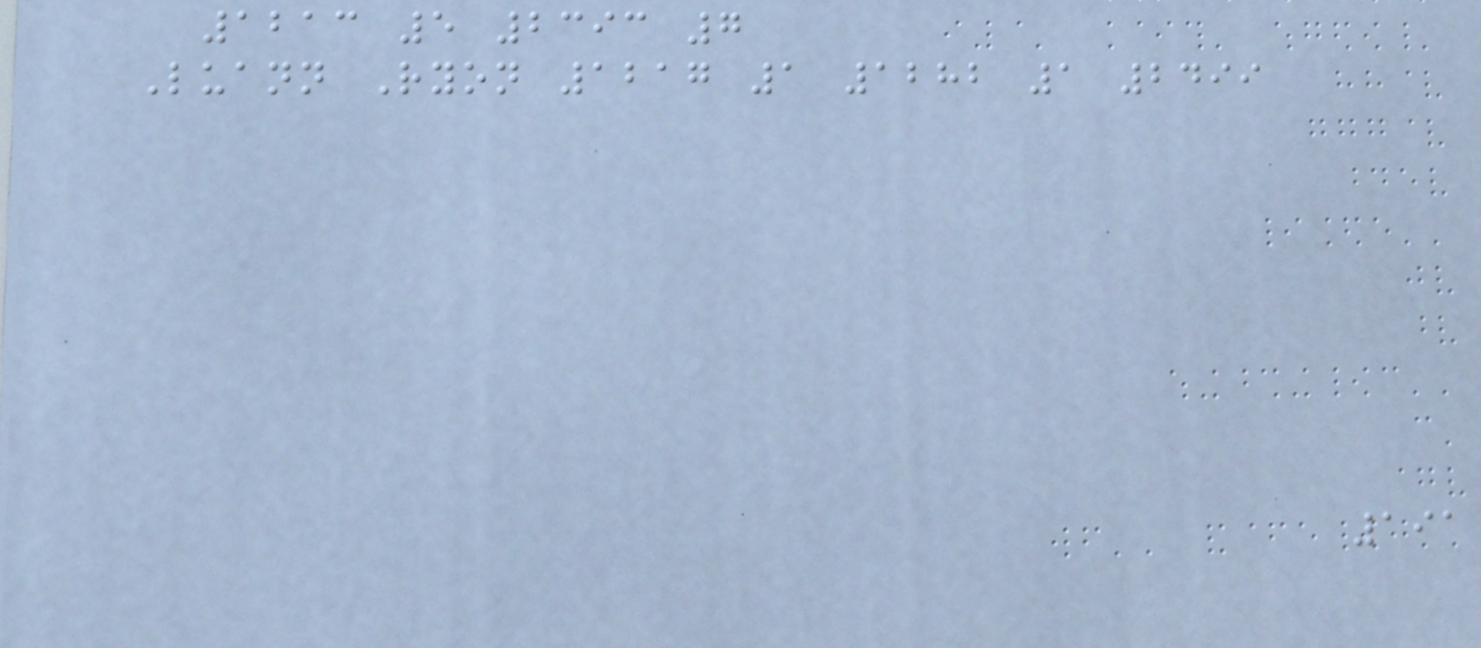1213 5 2393 7
Luann Ryon 1217 1 1282 1 2499
191
